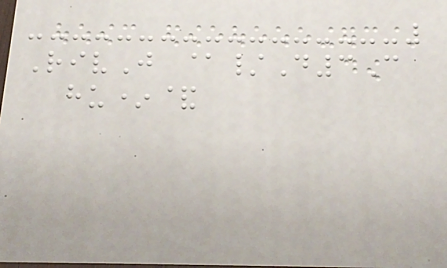RivJ @/D3C
hu*&
